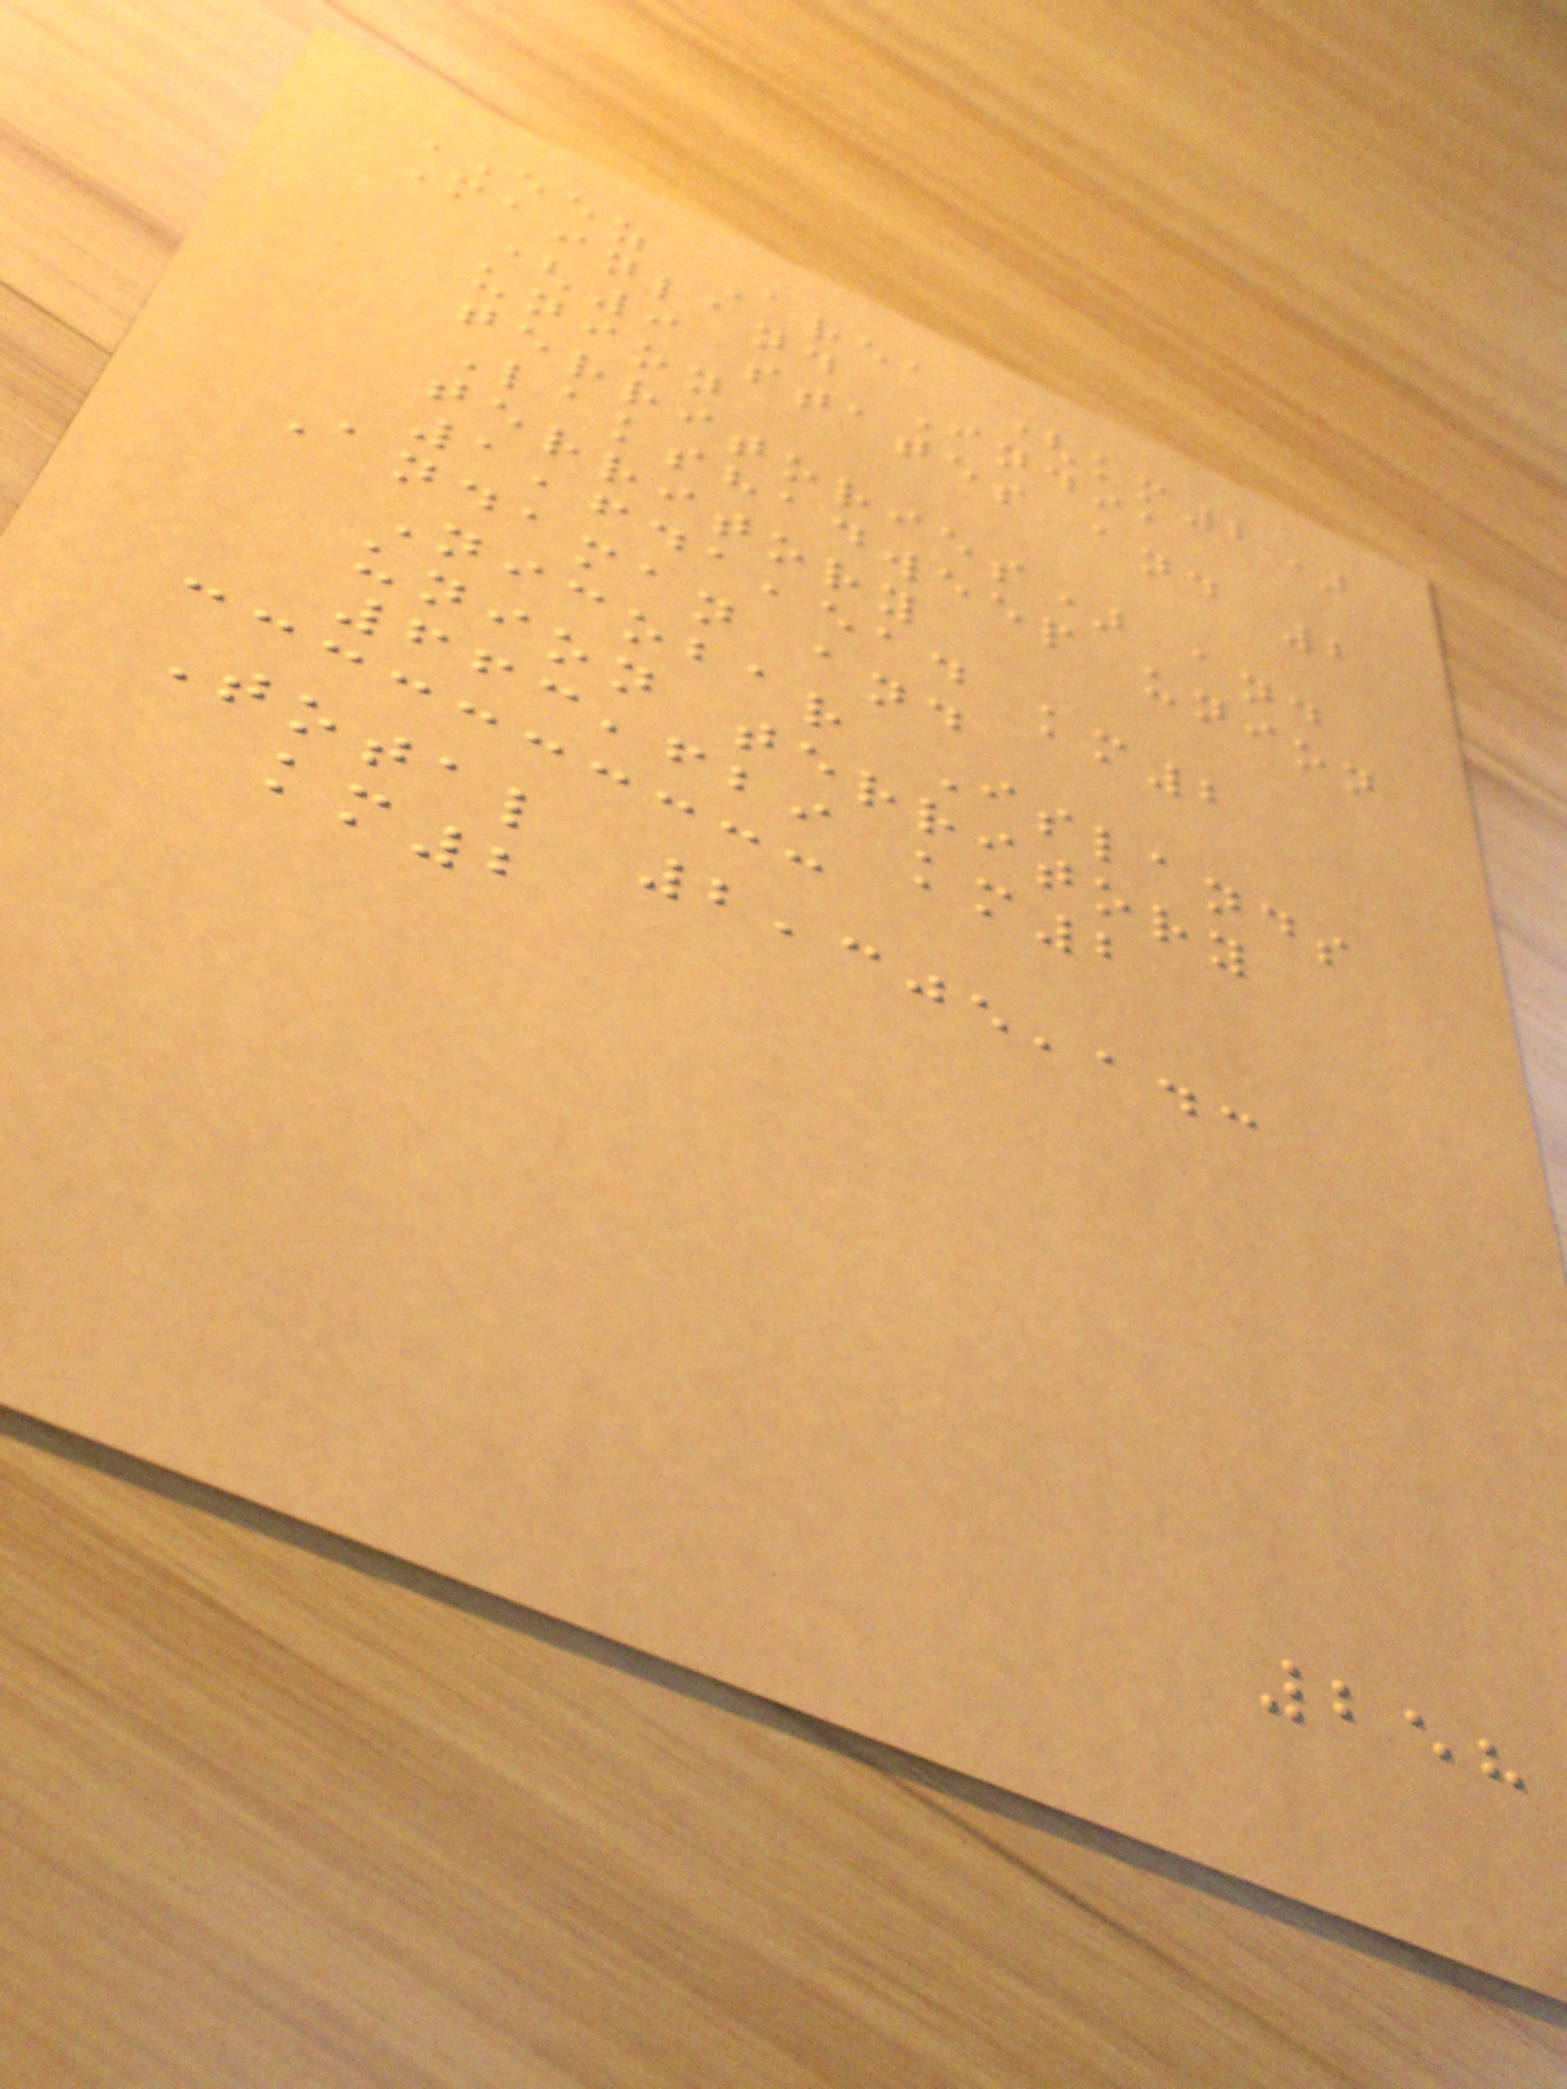EEZ Area (km2)
Mainland India
(9 states and 2
union
territories) and
Lakshadweep union
territory
1,641,514 km2
Andaman and
Nicobar Islands
union territory
663,629 km2
Total 2,305,143
km2
258
